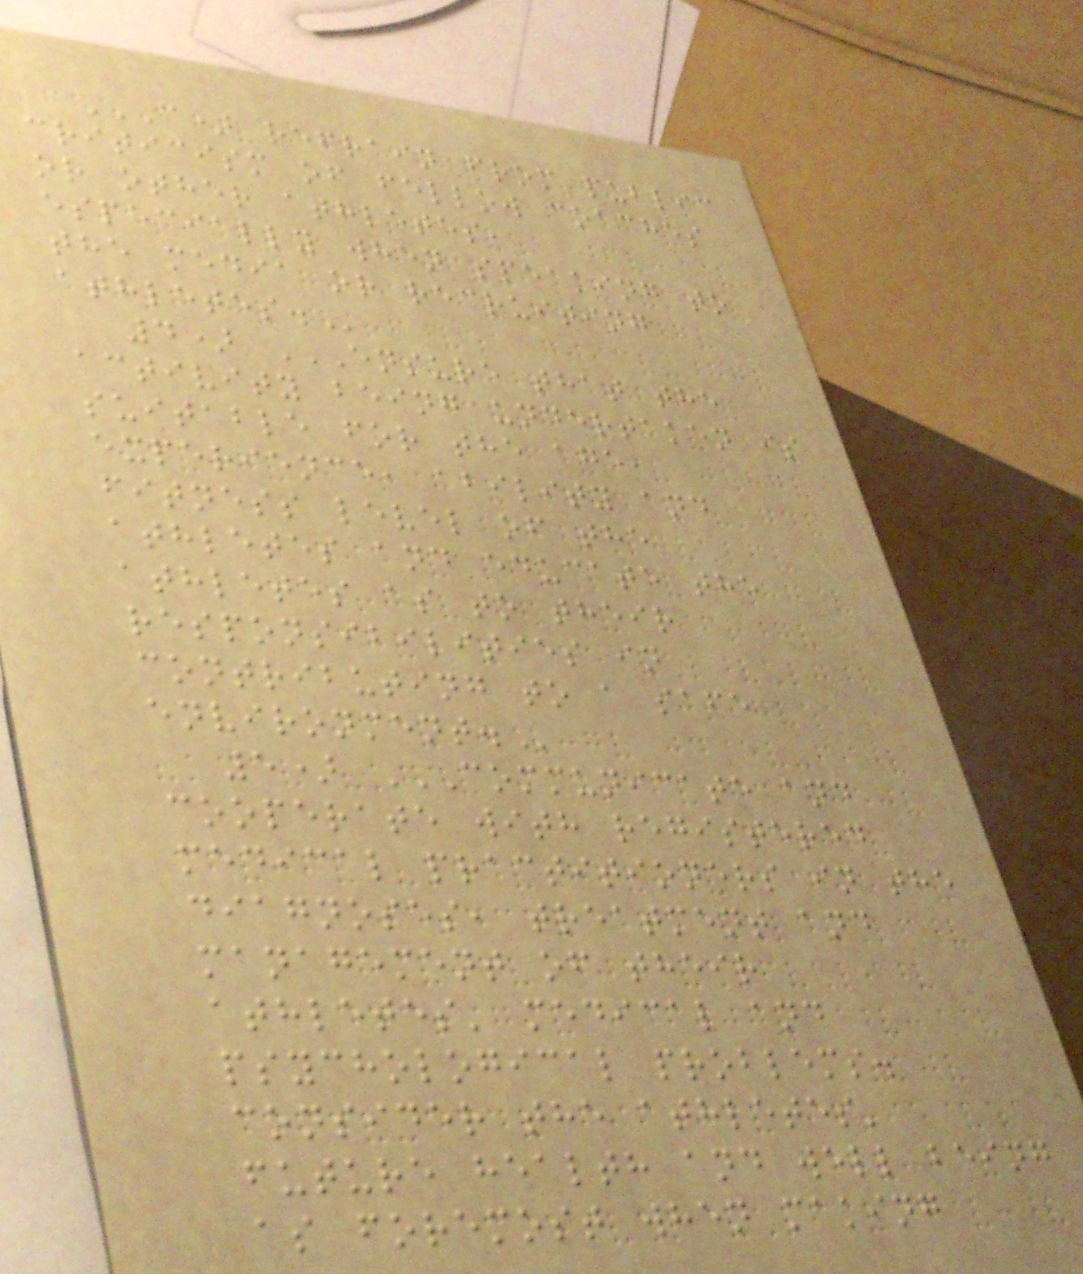C) REFRAIN FROM PUBLIC
CRITICISM OF FELLOW COACHES
OR OTHER ATHLETES,
ESPECIALLY WHEN SPEAKING TO
THE MEDIA OR RECRUITING
ATHLETES.
4) ENSURE THAT THE
ACTIVITY BEING UNDERTAKEN IS
SUITABLE FOR THE AGE,
EXPERIENCE, ABILITY AND
FITNESS LEVEL OF THE
ATHLETES AND EDUCATE THE
ATHLETES AS TO THEIR
RESPONSIBILITIES IN
CONTRIBUTING TO A SAFE
ENVIRONMENT.
5) COMMUNICATE AND
COOPERATE WITH REGISTERED
MEDICAL PRACTITIONERS IN THE
DIAGNOSES, TREATMENT AND
MANAGEMENT OF THEIR
ATHLETES' MEDICAL AND
PSYCHOLOGICAL PROBLEMS.
CONSIDER THE ATHLETES'
FUTURE HEALTH AND WELL BEING
AS FOREMOST WHEN MAKING
